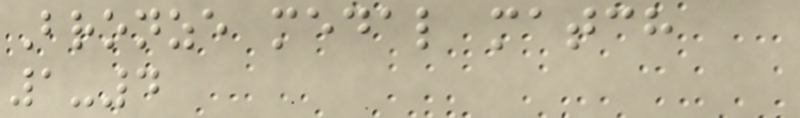Bronze medal match
1-4
